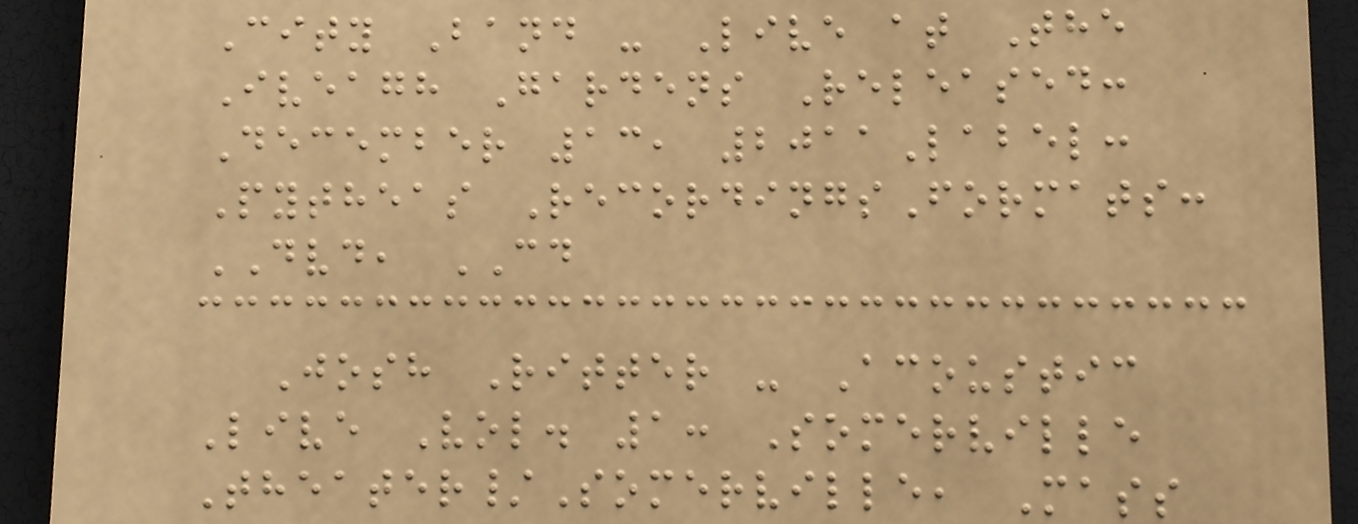City Band - Live at The
Iveagh Gardens Released:
December 13, 2011Label:
Pytheas RecordingsFormats:
DVD, CD
Josh Ritter - Acoustic
Live Vol. 1: Somerville
Theater/Somerville, Mass
